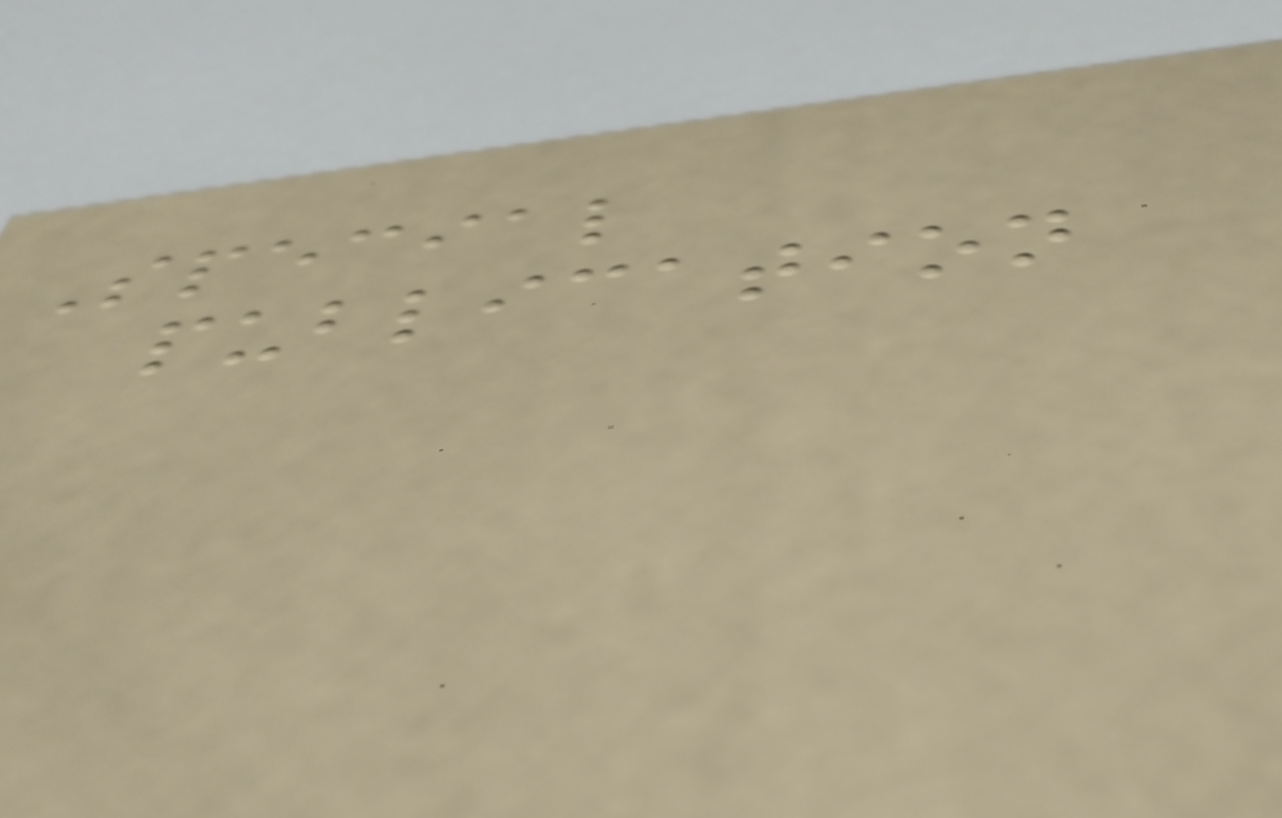Special
publication
